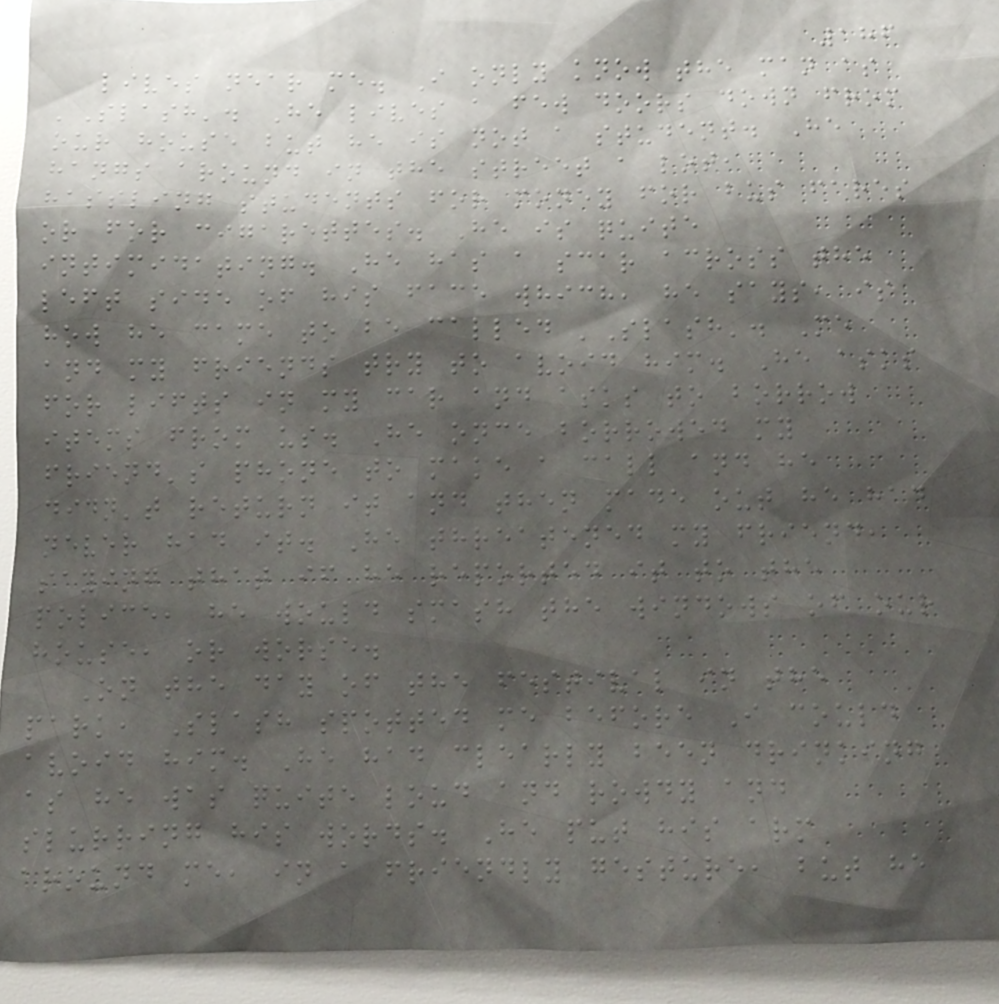186
lives near me. I only know the man as
'Slash'. He lives a few doors down from
our house but he is not a student. He
hangs around in the street a lot,
hassling students for money for bus fares
or for cigarettes. He is quite
intimidating. He has a scar across the
left side of his face which, he says, is
how he came to be called 'Slash'. Me
and my friends try to avoid him. He asks
for lifts in my car and asks to borrow
items from us. He once borrowed my
friend's phone to make a call and he
didn't return it and then made out he had
never had it. He threatened my friend,
saying that if he reported it to the
police, he would smash the windows of our
house, or worse.
On the day of the festival in the
park, Slash spotted me before I could
avoid him. He had clearly been drinking
as he was quite loud and rowdy and
slurring his words. He put his arm
around me, in a friendly gesture, but he
